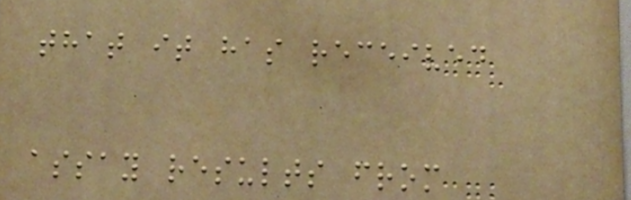that it has received
assay results from
